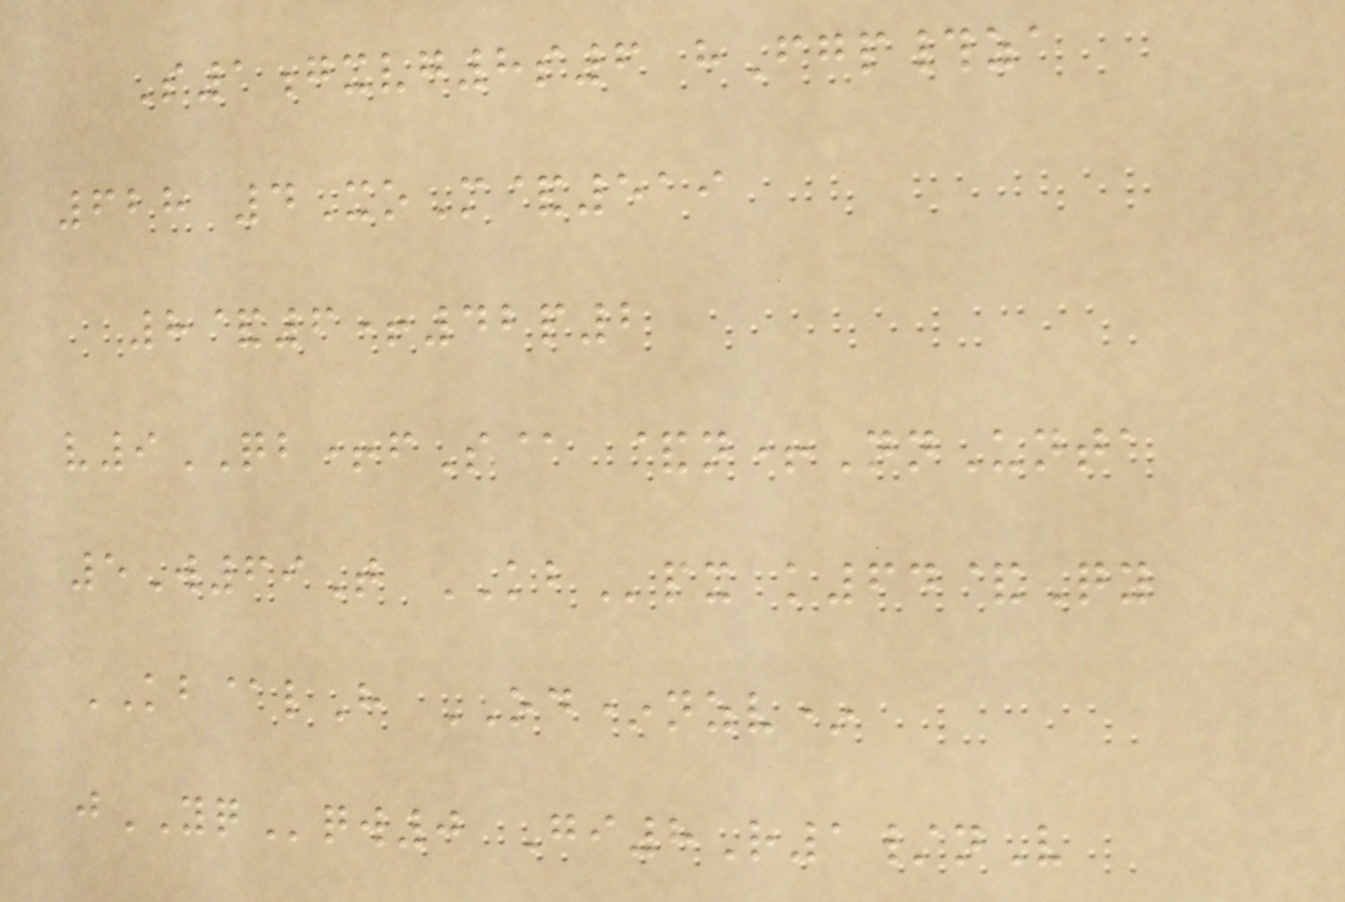S1gxvg8s6 hFgp#za
628 4XoM&519
8&6+42p2
v9QB+fS@ &n+NnUnta
5W69T KBpx k64&Qy
KB@lH OD*nzv*
jYQqw0 Gi8R1/nV
